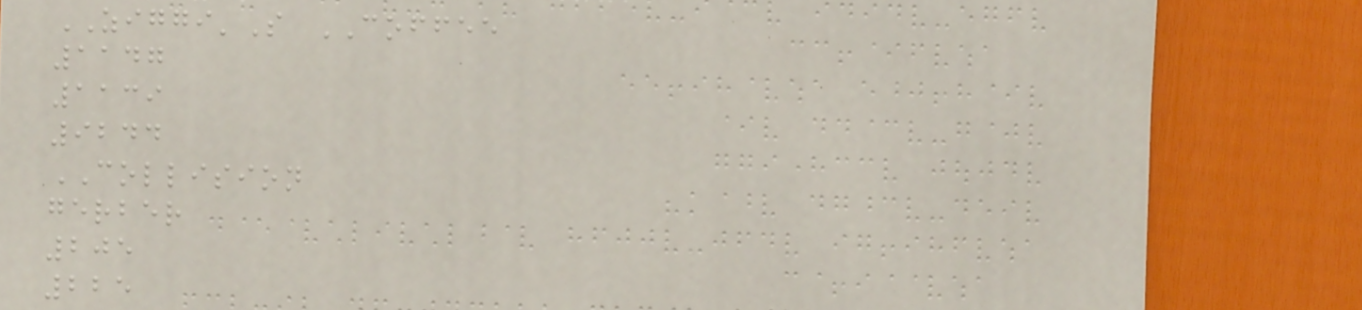ZIGGI'S COFFEE
1147
1139
9244
COLLISION
gerber
205
225
